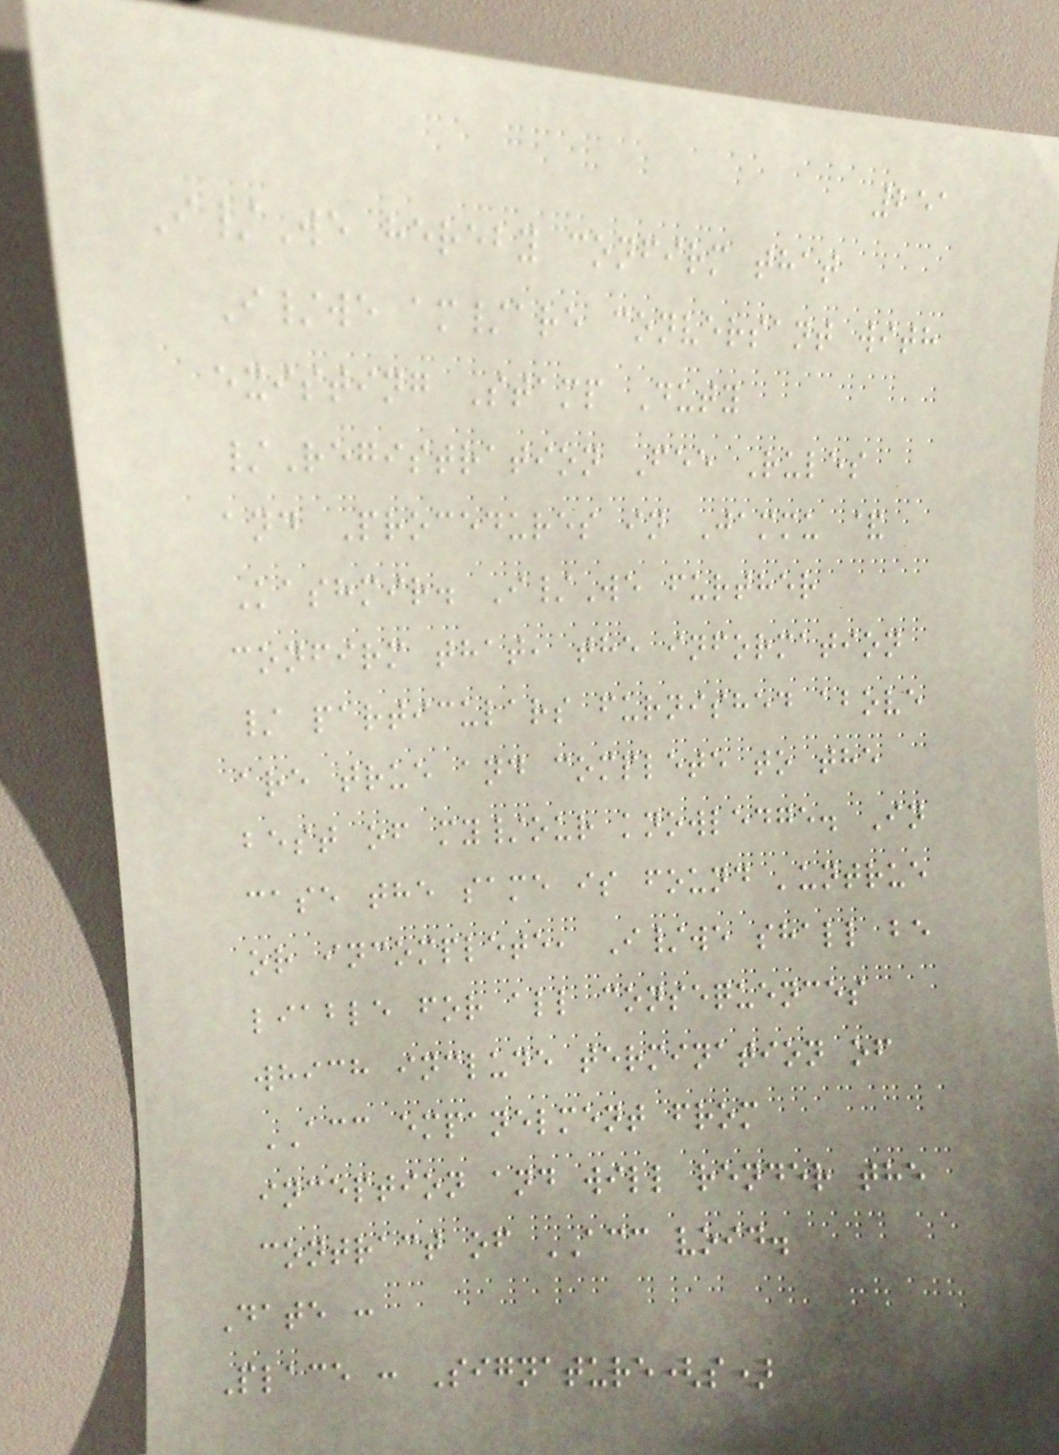251
I/We hereby confirm that
I/we am/are conversant with
existing Stamp Duty
/Registration Fee Rules
and Procedures in Jammu &
Kashmir. I/We further
confirm that, the information
/ particulars furnished above
are true and complete to the
best of my/our knowledge. In
case the same is found 'untrue
or incomplete, I/we shall be
liable for all consequences
which include termination of
ACC empanelment from
inception and will render the
contract of ACC void.
Date :
Place : Signature(s)
